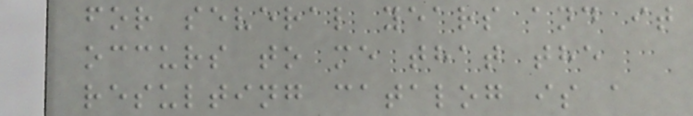for several years and it
occurs to me that the
resulting catalog is a
